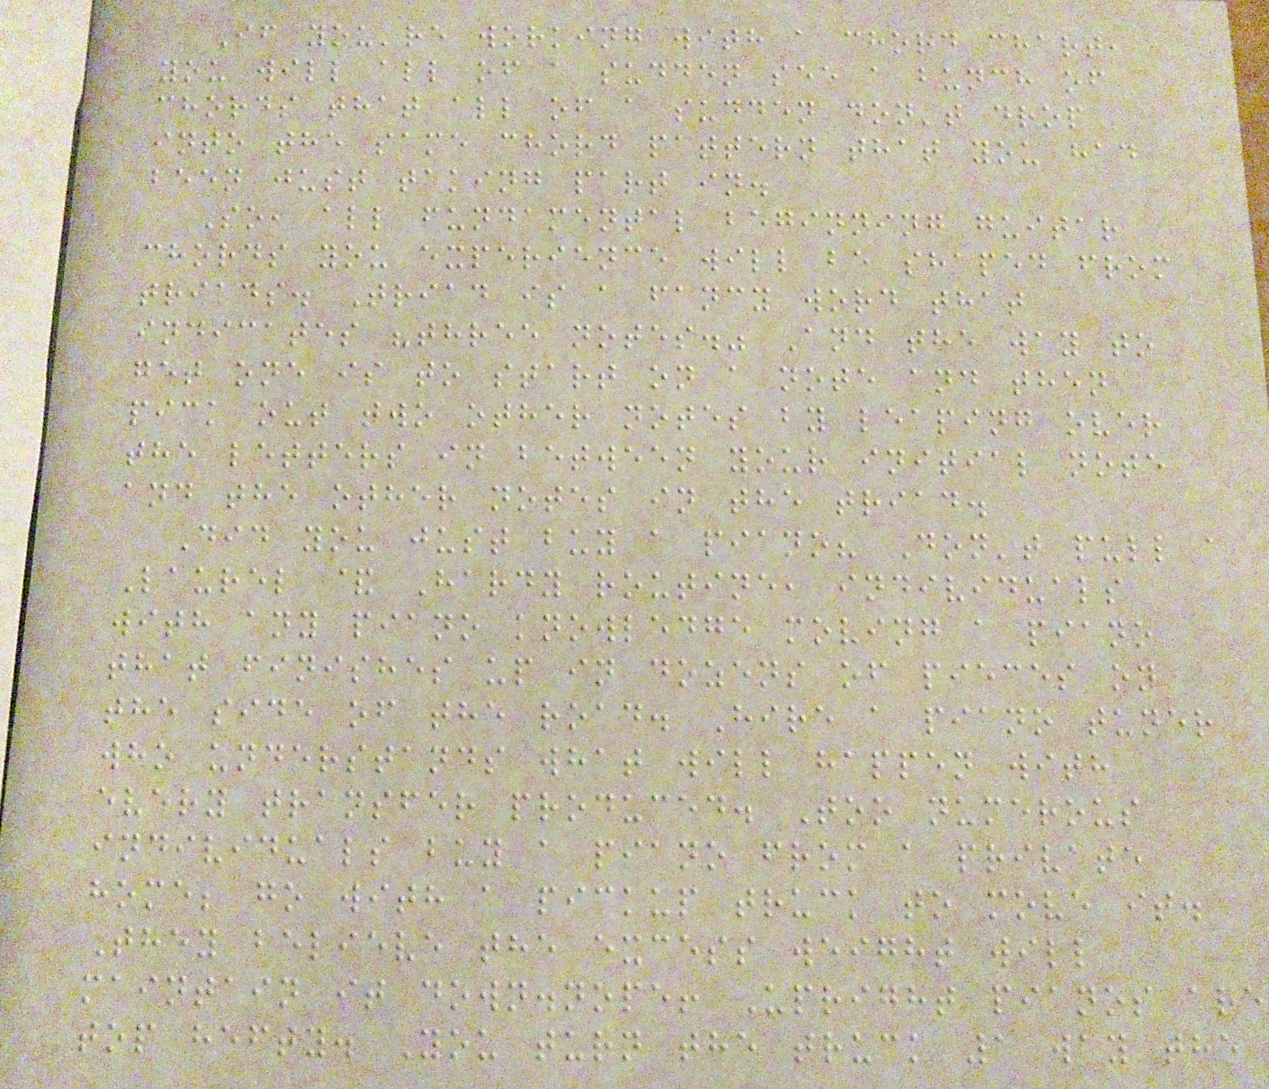If you're working with a chord chart,
you will all of a sudden see a bunch of
chords that all of a sudden don't drop
into the same chord pattern that you had
been just taking part in.
So, all fundamental beginning guitar
chords you experience will be shaped from
triads. Triad is a fancy word that
indicates "three notes." And the way to
get one is to start on a note and then
pick out two other notes by leaping over
the letters in between your initial note
and the other notes in the triad.
Did you just buy a piano? Don't pull a
Laurel & Hardy routine, individuals
with any piano knowledge moving a piano
that finishes up in dozens of pieces on
the side of the road. Hire a piano tuner
who understands what will happen with
every transfer produced. Too numerous
individuals buy a piano from a private
home; go with a pickup truck to move it.
They believe the excess weight will
maintain it down.nope! Upright pianos are
top hefty. You turn the truck 1 way the
